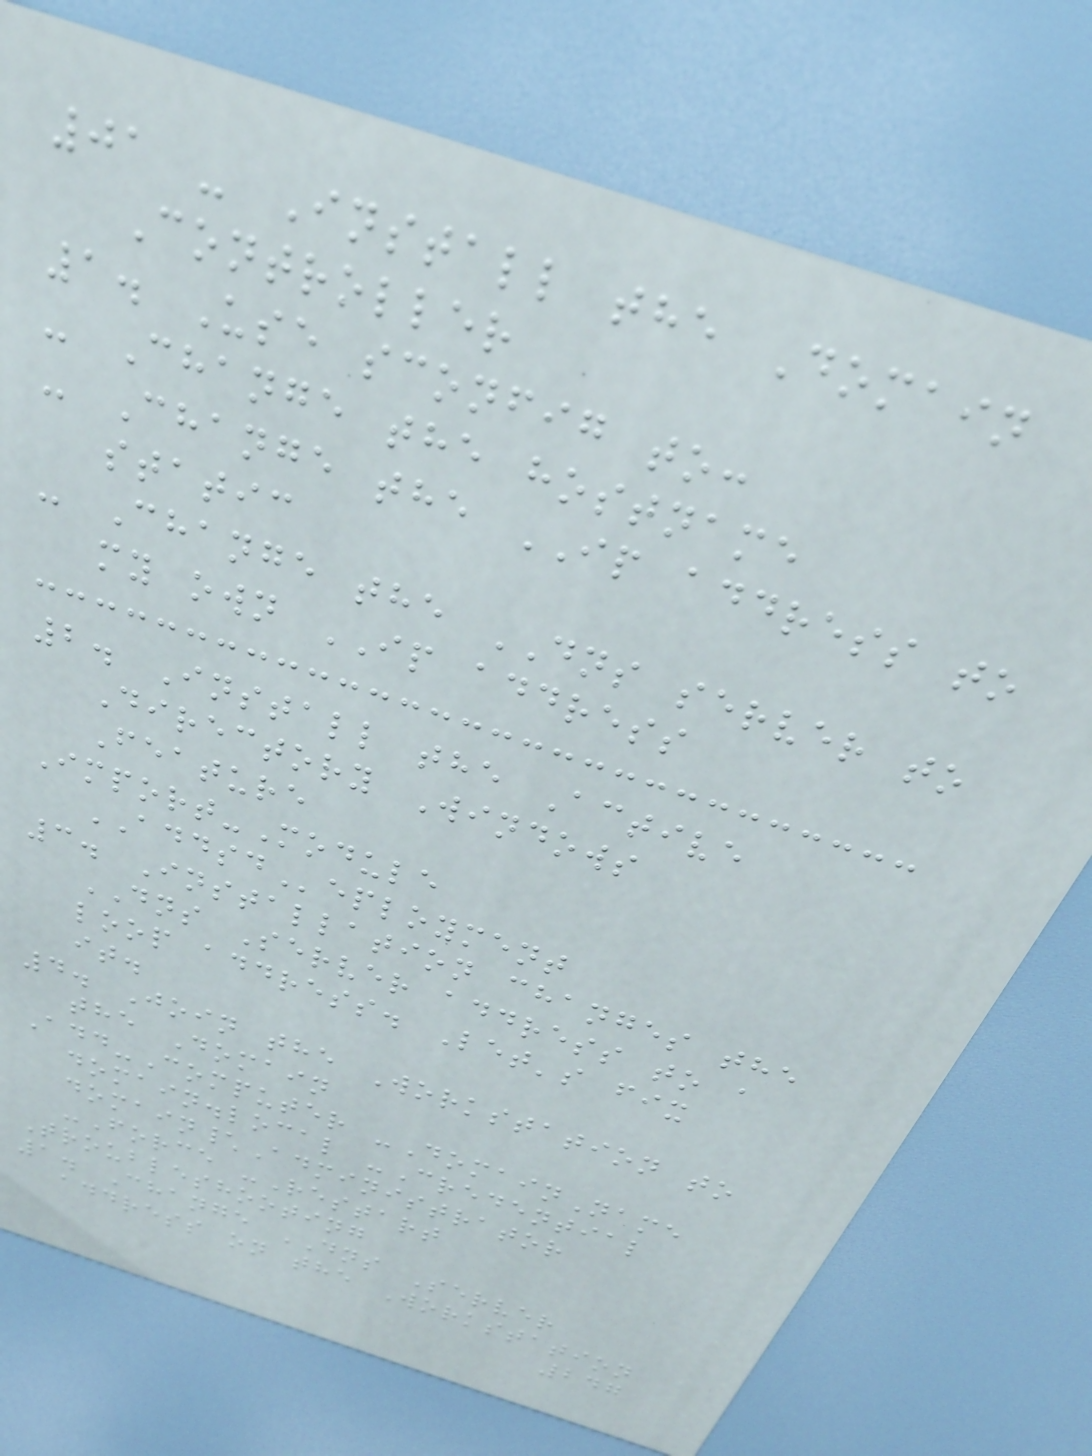01 - Install the Domain
Controller
1. Use sconfig to:
- Change the hostname
- Change the IP address to
static
- Change the DNS server to
my own IP address
2. Install the Active
Directory Windows
Feature
Import-Module
ADDSDeployment
3. Installation changes the
DNS Server address to a
loop address. Let's fix
it.
4. Join the Workstation to
the Domain
Add-Computer -DomainName
domain.local -Credential
domain\Administrator
-Force -Restart
Troubleshooting
1. Change DNS Server
address on the Workstation
247
